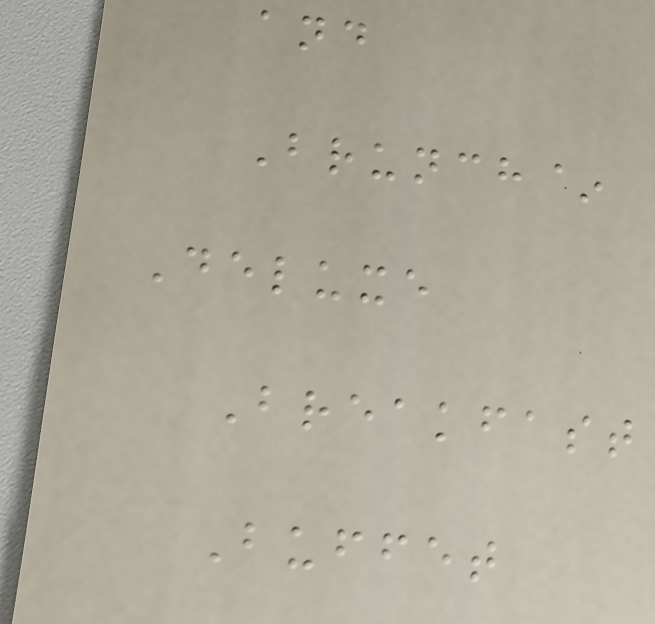and
Brunch~
Deluxe
Breakfast
Buffet
